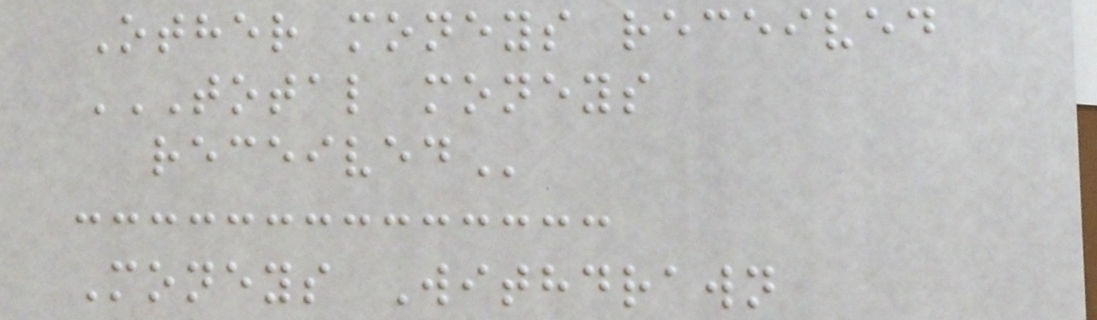Other moneys received
TOTAL MONEYS
RECEIVED
Moneys Withdrawn
